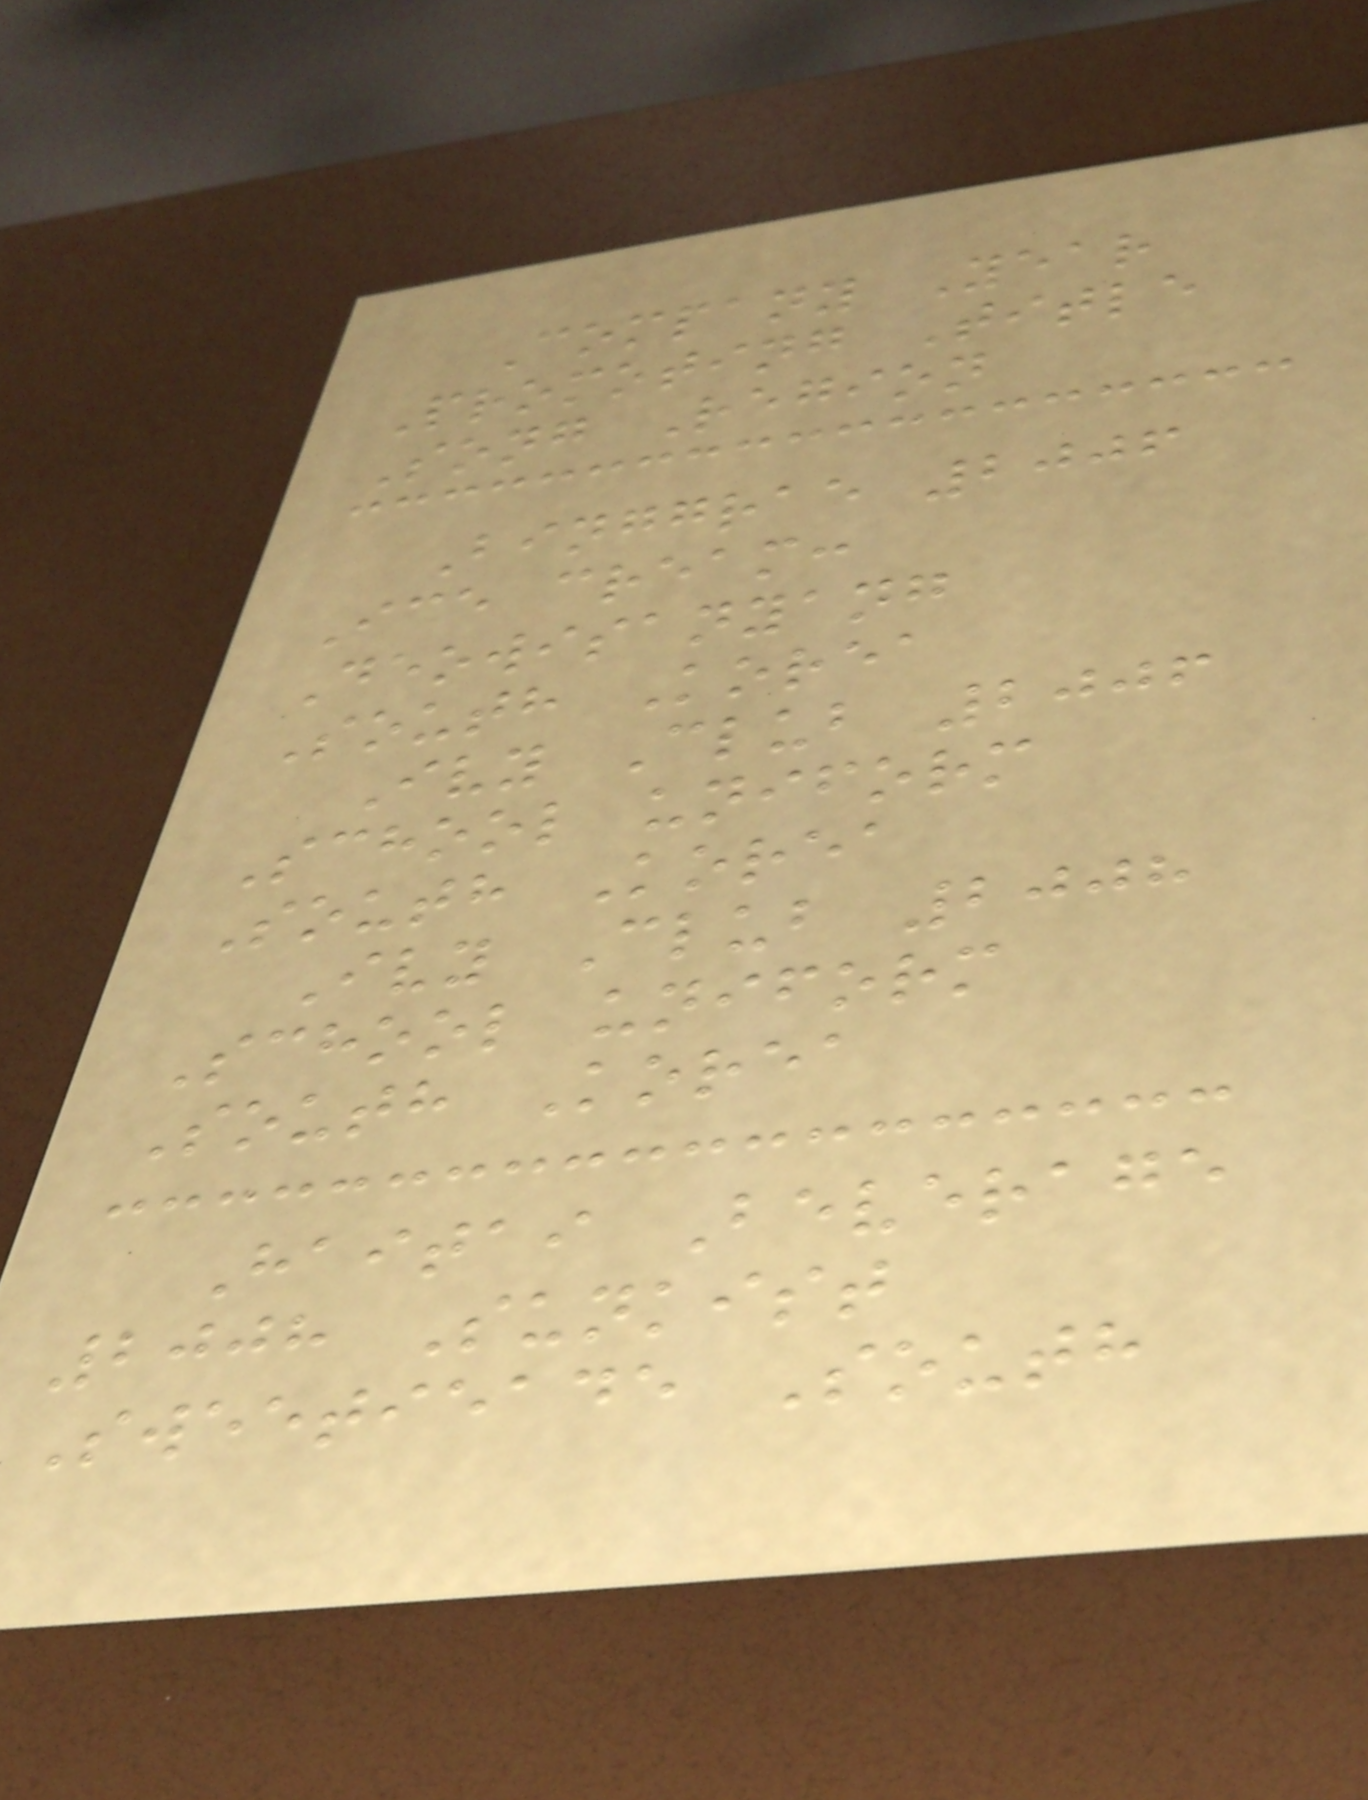Company Year
Promoting Title
Song Region
Binggrae 2006
Ice cream:
Deowisanyang
South Korea
Ivy Club 2006
School uniform
South Korea
Ivy Club 2008
School uniform
South Korea
Haitai Beverage
2008 Sunkist
Sweetieade South
